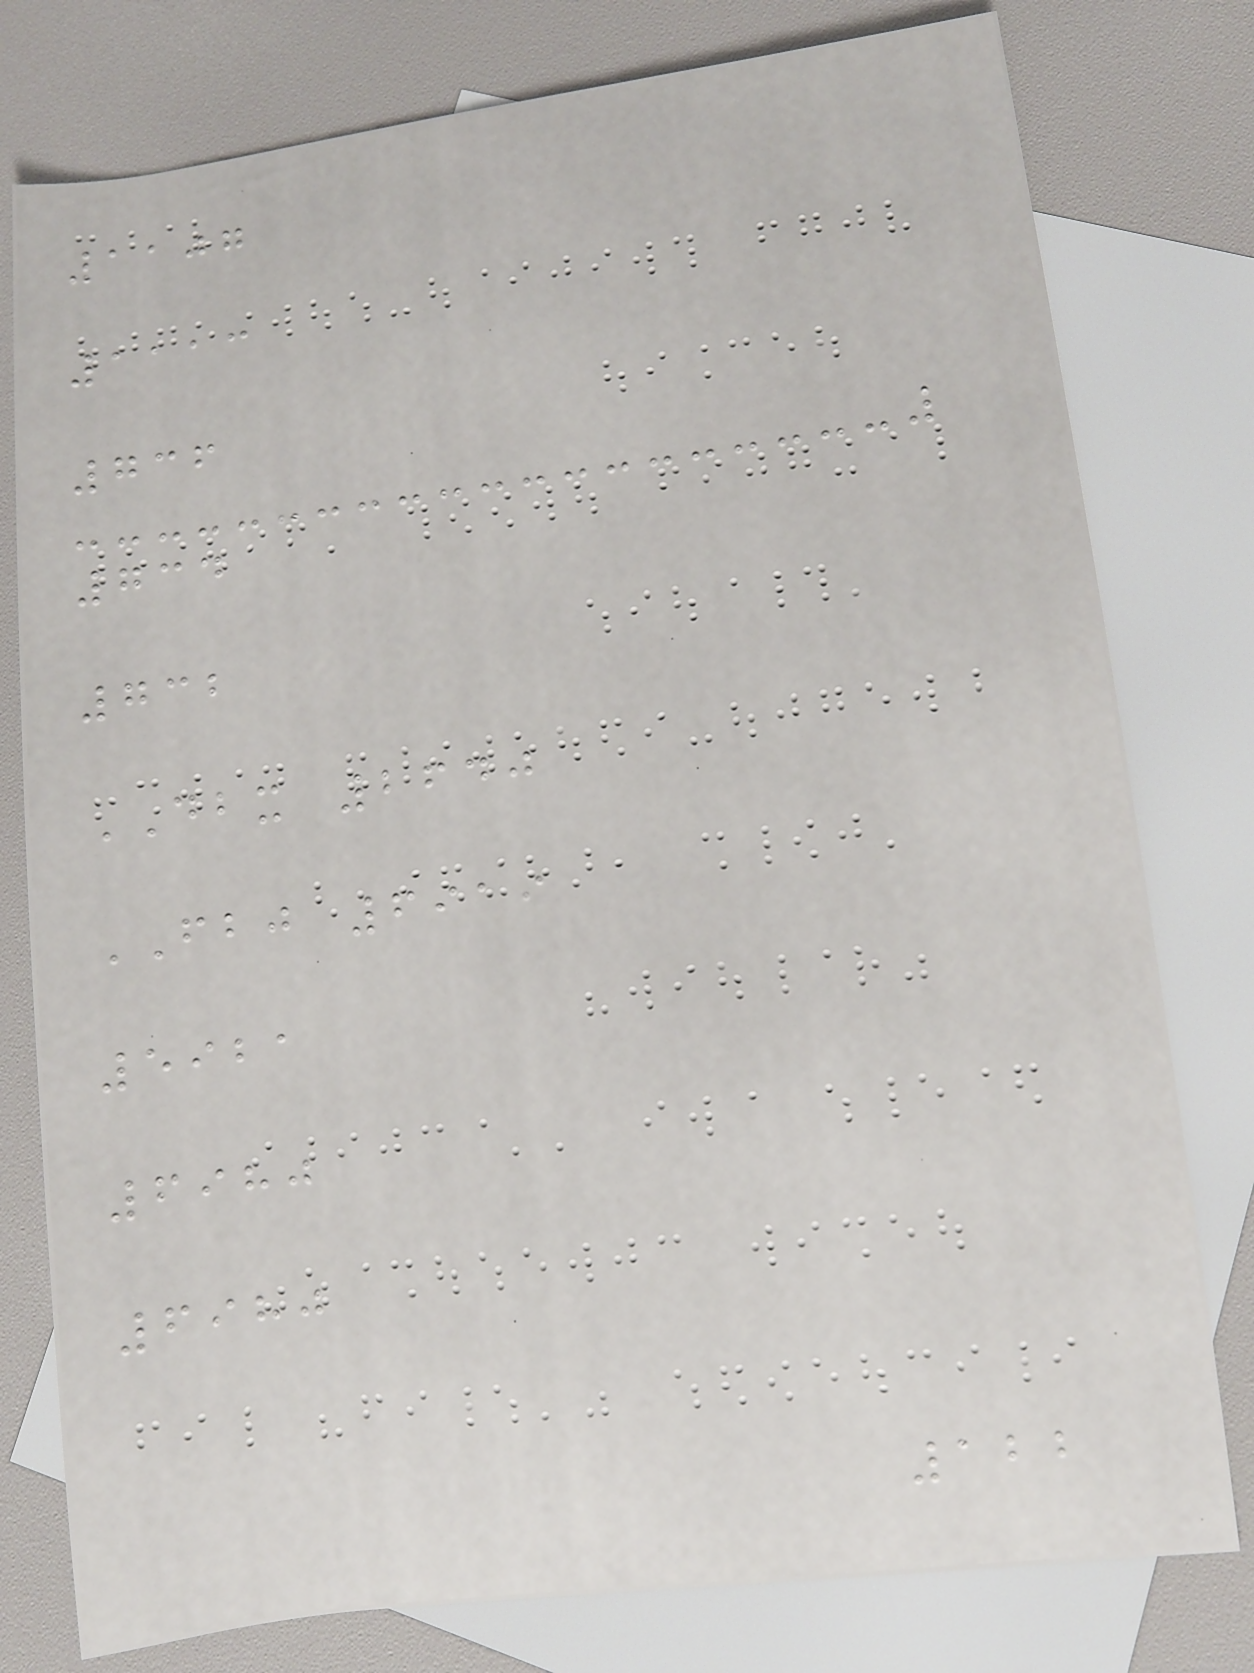1107
1113
736
734
732
DBX 2640
FBJ 6919
5921
6980
6980
122
